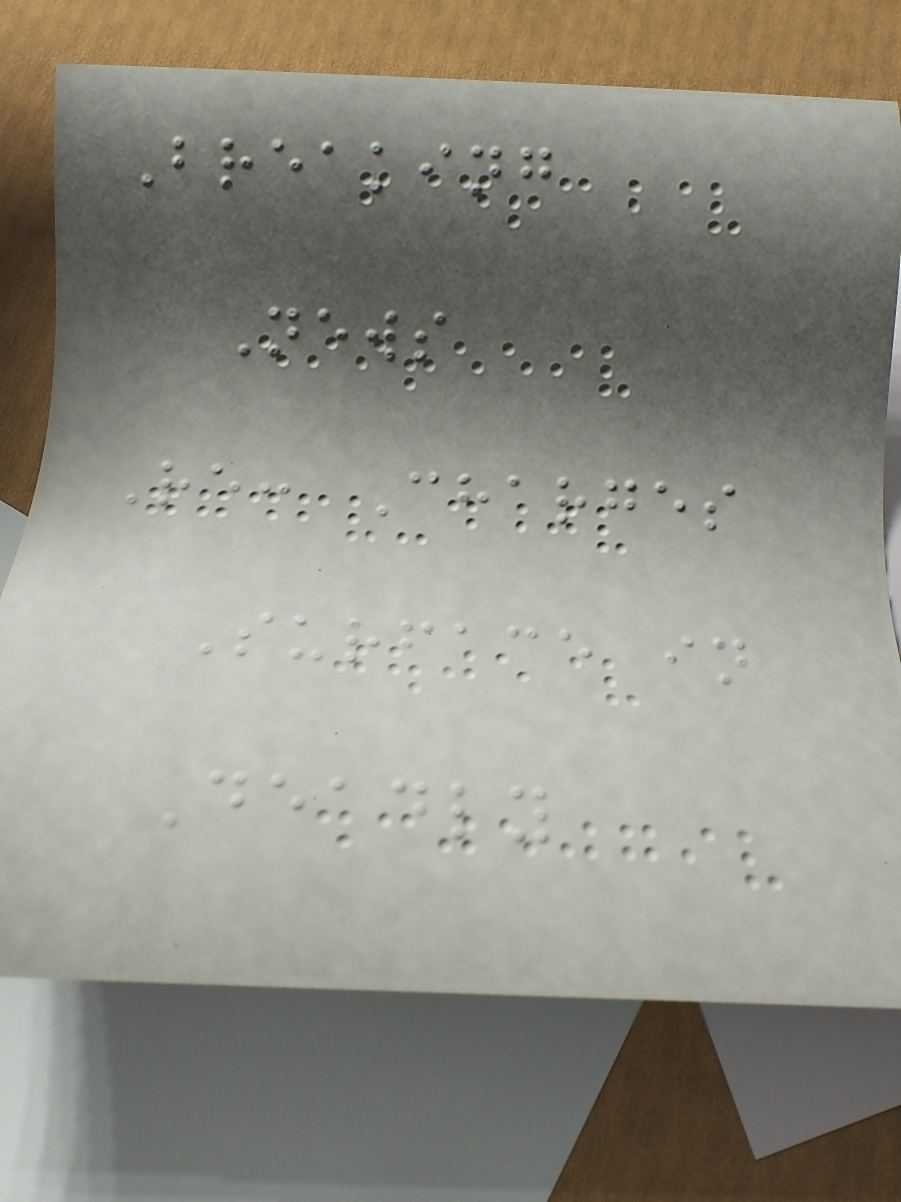Breaking
News
Re: Charges
Surface in
Deadly
